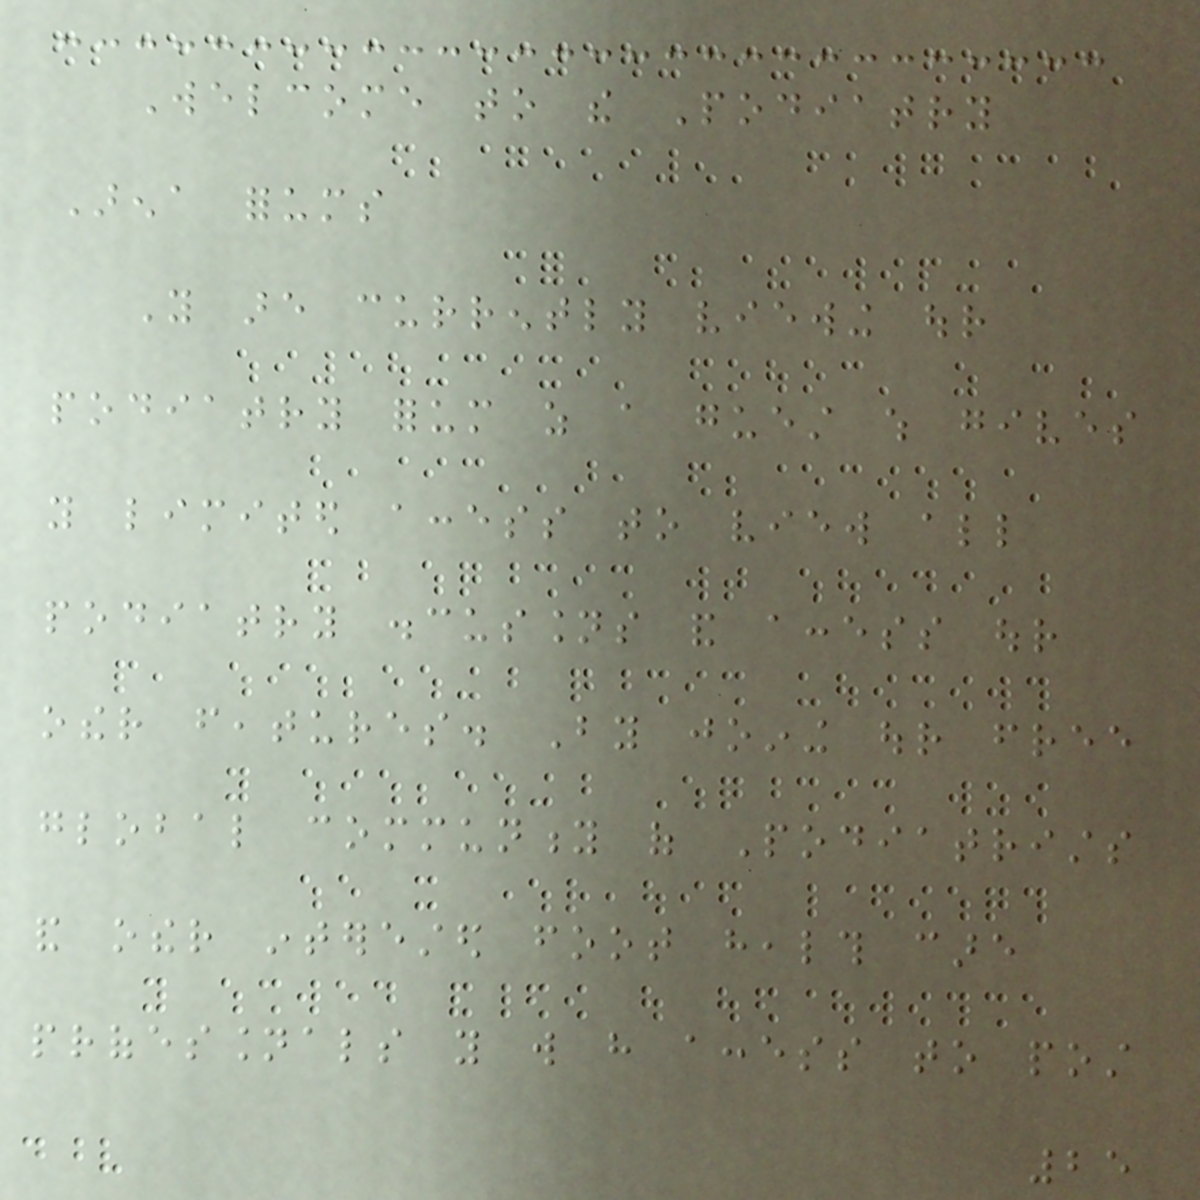Welcome to the Podiatry
Arena forums
You are currently viewing our
podiatry forum as a guest which gives
you limited access to view all
podiatry discussions and access our
other features. By joining our free
global community of Podiatrists
and other interested foot health care
professionals you will have access to post
25
